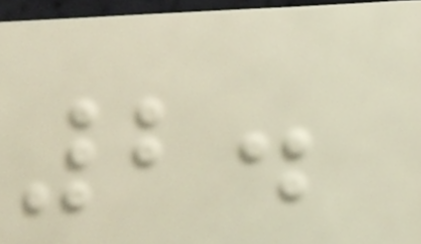2.
